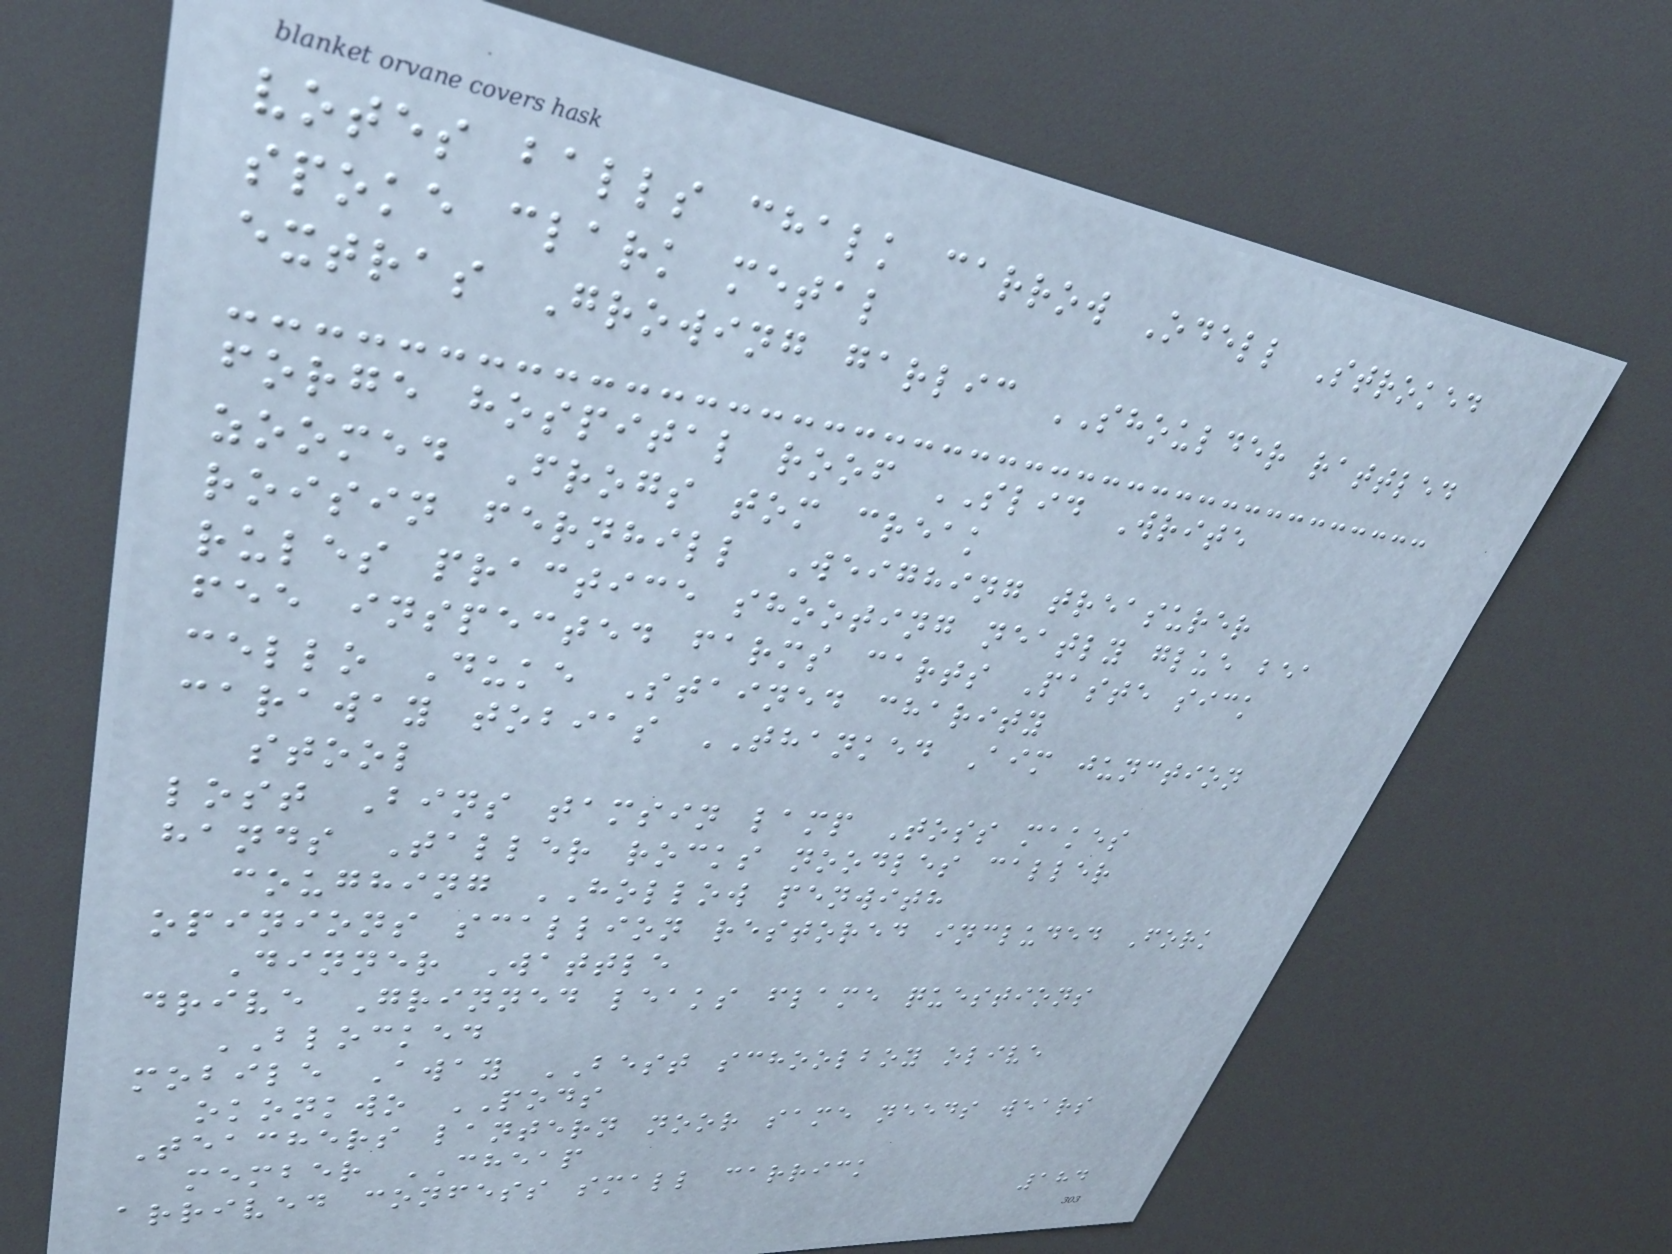votes balls chalk carrow Odell Stroked
spoke clark metal
extras Growing garlic SHOULDER rattled
forge hospital roof SLID Write
zoomed Frogs tom creak
roisin fernhill Weighing treasurer
rules practice shooting neatly glue bea
fee inspected farms carts Paste sick
cello Duke Stained charity
caraway tobias THANKED Aim junction
stool
lost Bins tamsin lamp Toss makes
hands Taller rocks noodles caller
coughing HOLLOW penwith
opinions scallion restored included Fork
Dinner Wattle
drive Grinned leaks flame questions
BLOCKED
mobile Away BEST schoolboy olive
okonkwo PODS
Teachers lantern noor same needs wears
member CHEAP
arrived confess small carrick
184
